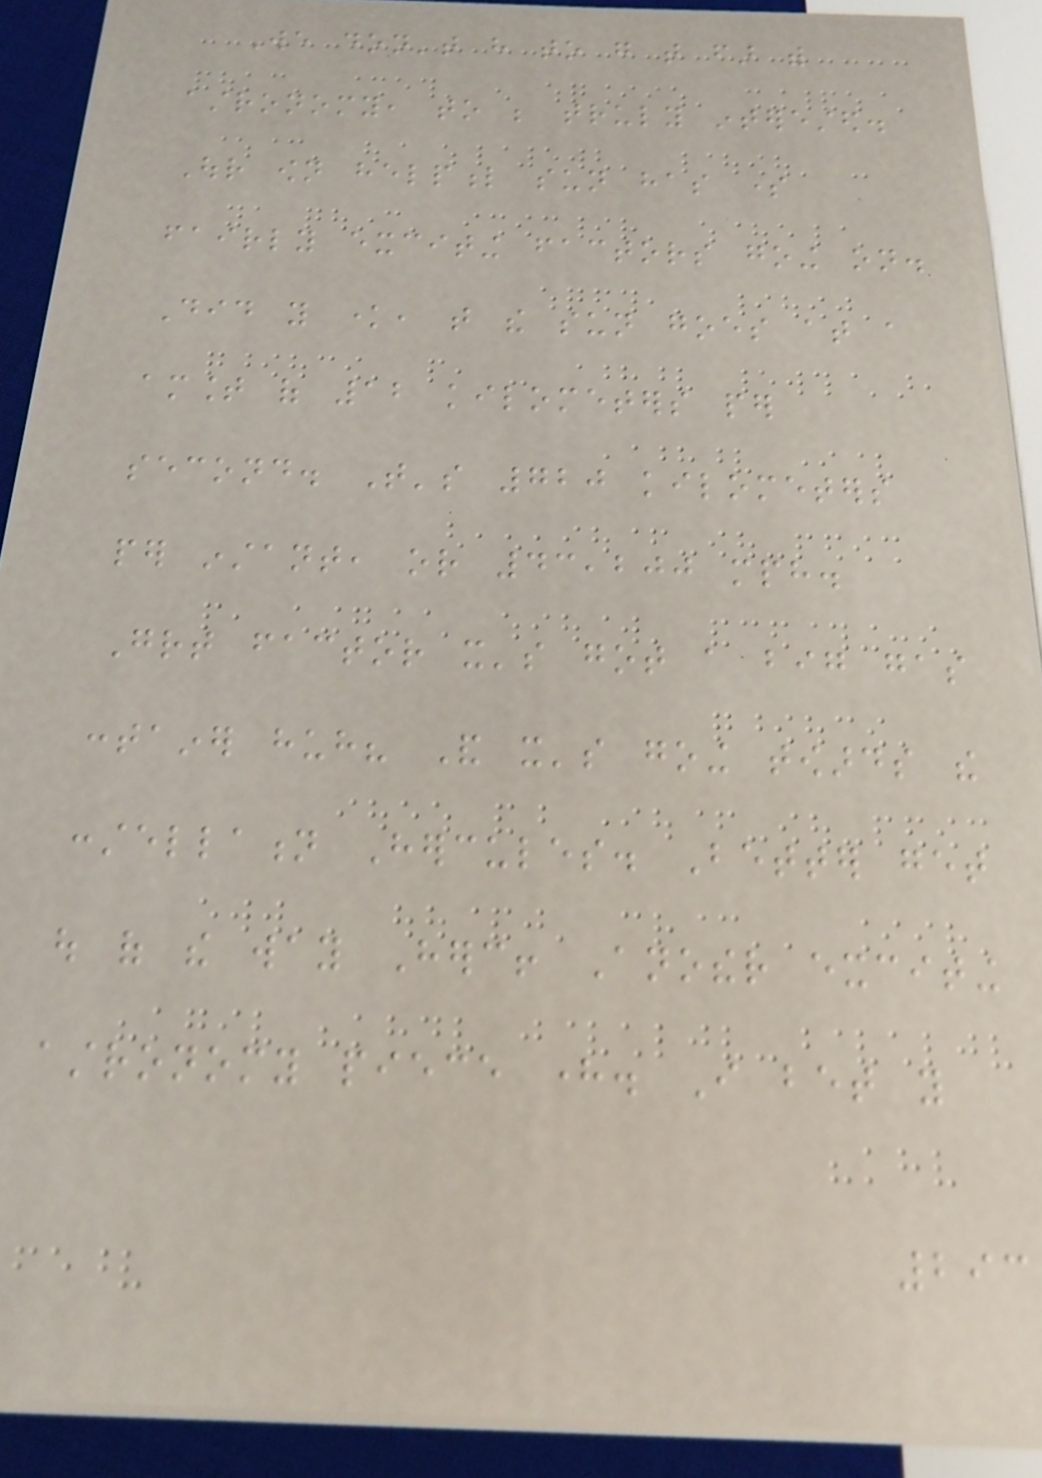We don't have to go that far with
astronomy, to be truly interested.
Our own helpful sun has some
fairly exciting factors going on.
Did you know, that the sun goes at a
amount of 12 kilometers per
second. That's 720 kilometers
per instant, or 43,200 mph.
Great factor it's got a big gas
container huh? And it's going towards the
constellation Hercules. Better get
out of the way Herc! Another exciting
astronomy piece here. I bet you
293
